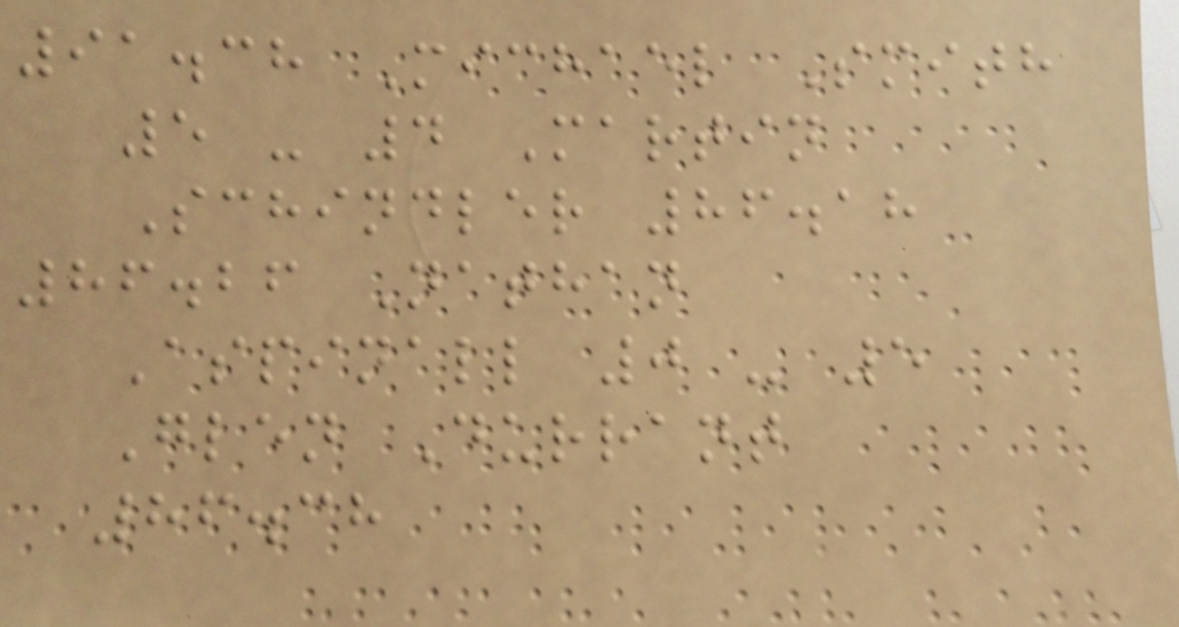91.38 Michael Smith
5 - 4 Martin
Schindler 86.18
86.26 Nathan
Aspinall 0 - 5
Glen Durrant
86.38
